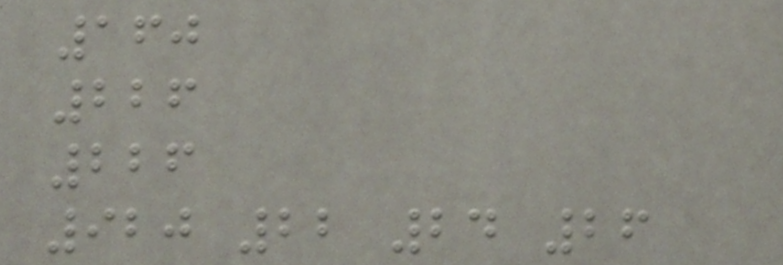160
226
226
920 22 24 26
